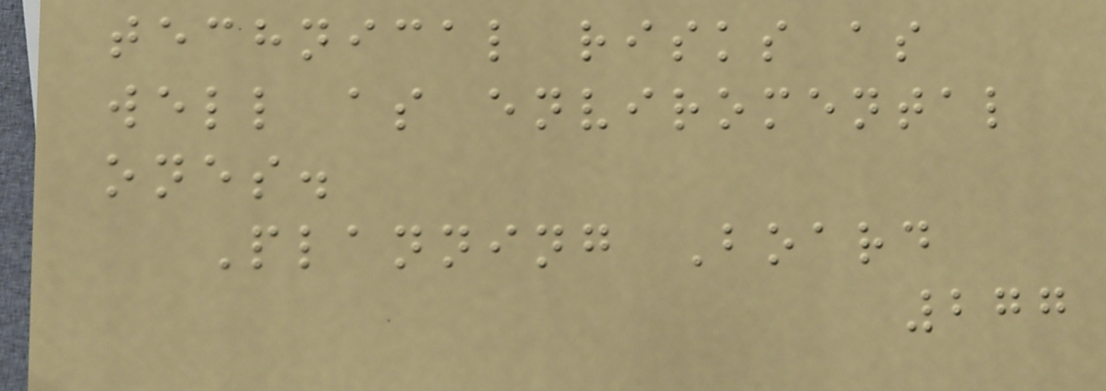technical risks as
well as enviromental
ones.
Planning Board
277
